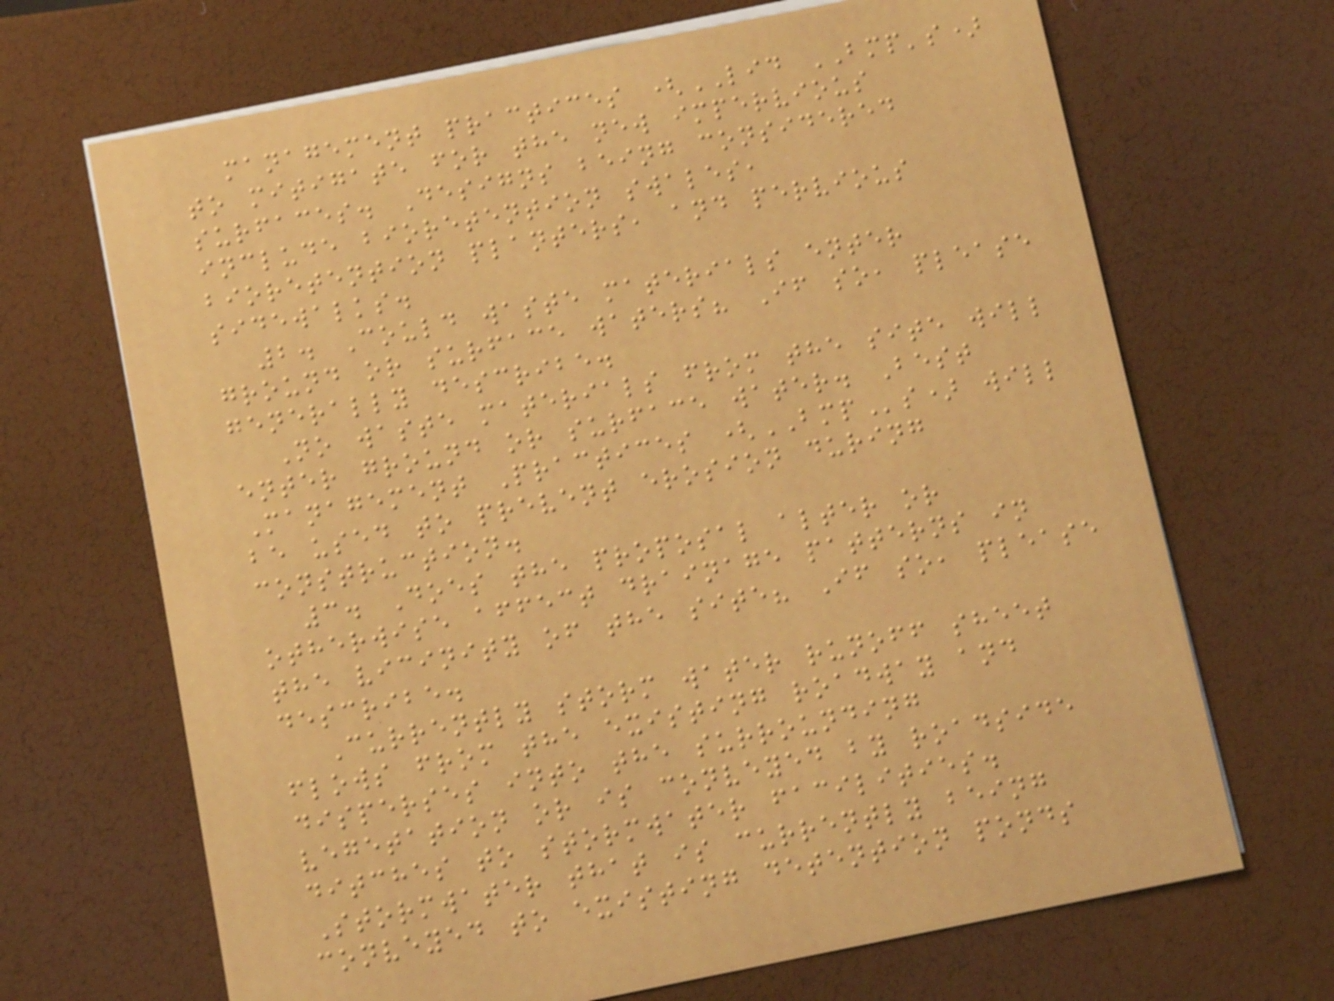management practices (LID BMP's)
to mitigate for the new impervious
surfaces. Designs being considered
include bioretention swales,
bioretention planters, and pervious
sidewalks.
2. Could waste materials enter
ground or surface waters? If so, please
generally describe.
No waste materials from the site will
enter ground or surface water. Best
Management Practices (BMPs) will
be used to prevent erosion during
construction.
3. Does the proposal alter or
otherwise affect drainage patterns in
the vicinity of the site? If so, please
describe.
Currently storm water runoff sheet
flows from the existing roadway and
disperses into the surrounding
vegetation or is conveyed by roadside
ditches to stormwater facilities.
Stormwater that is currently being
conveyed to existing detention ponds
